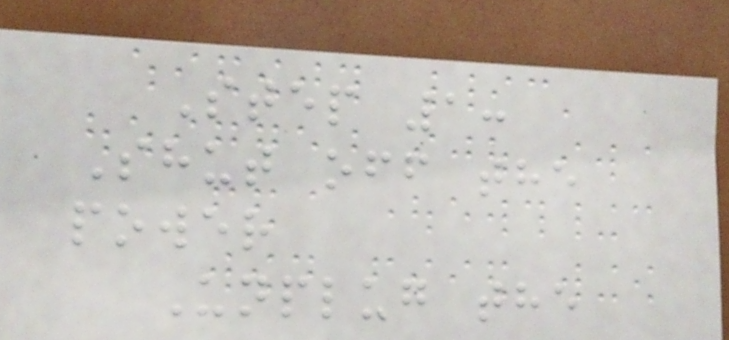Step 1:
Shut off the
power
Unplug the
